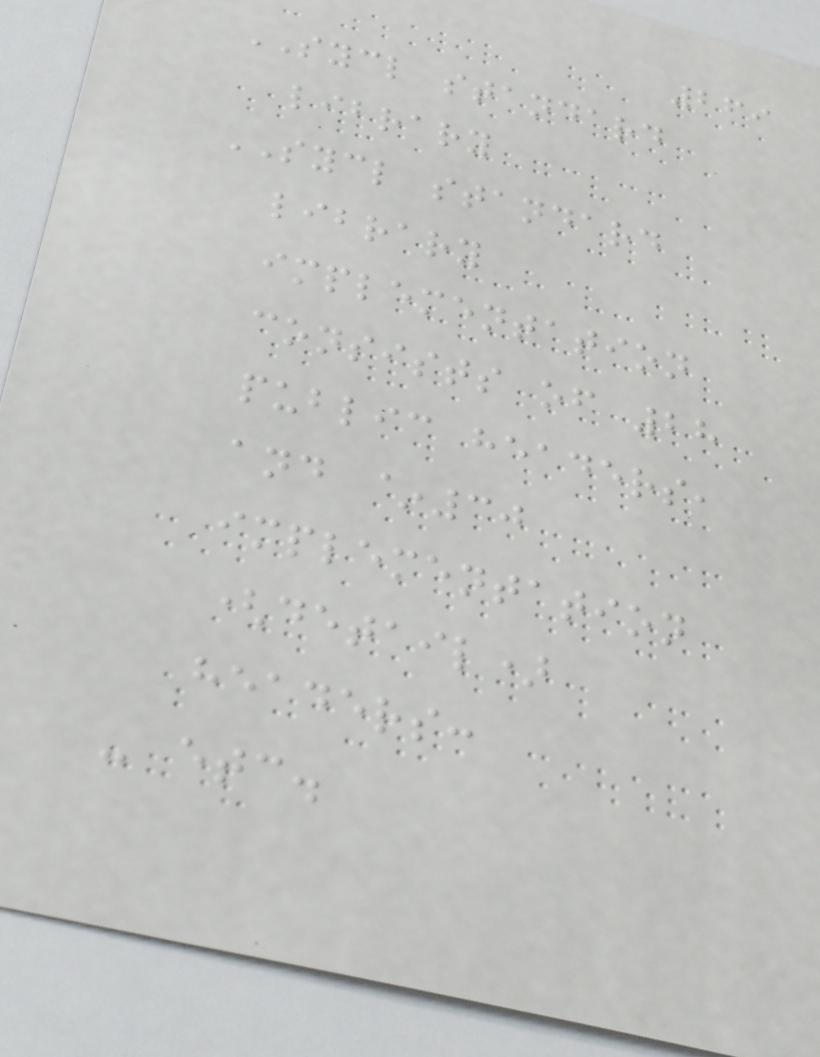269
SYCL standard
library
SYCL standard
library
implementation
consists of 28
public headers,
and ~30
implementation
(detail)
headers:
- etc.
